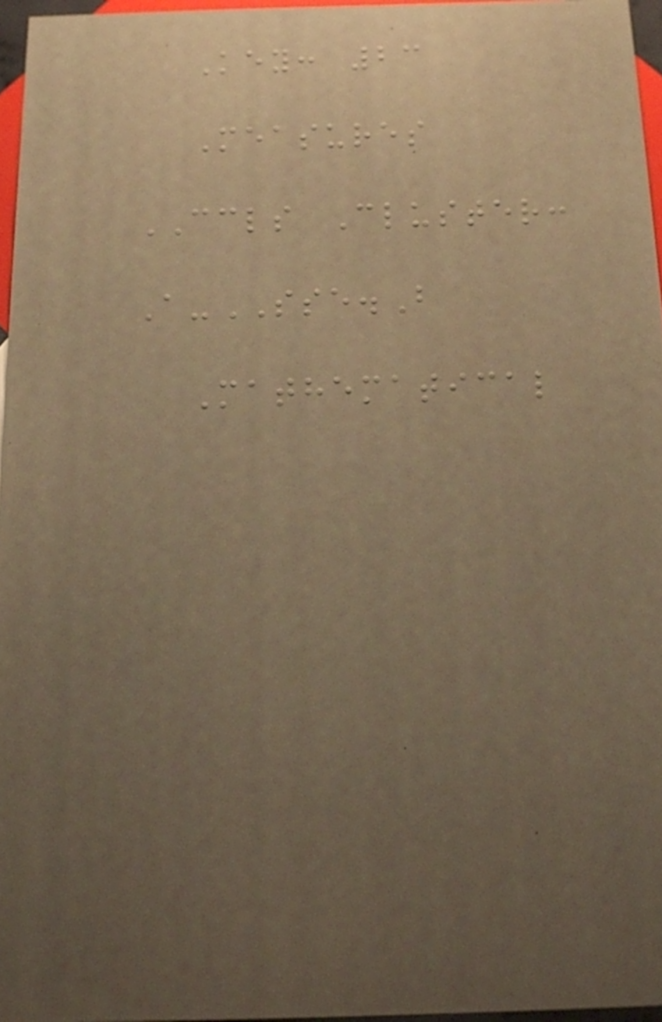Key: 23
Measures
CCLS Cluster:
A-SSE.B
Mathematical
